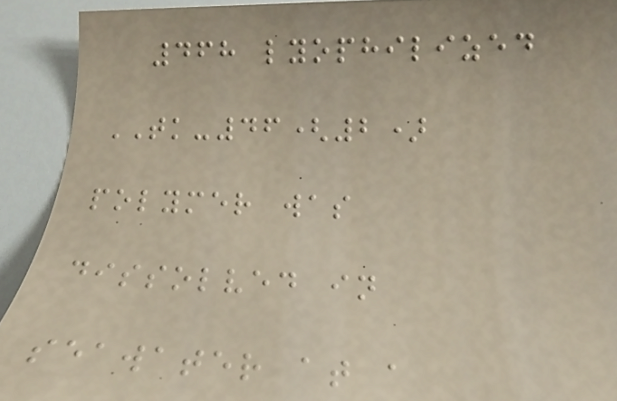468 lyophilized
TK-46(2)
polymer was
dissolved in
seawater at a
